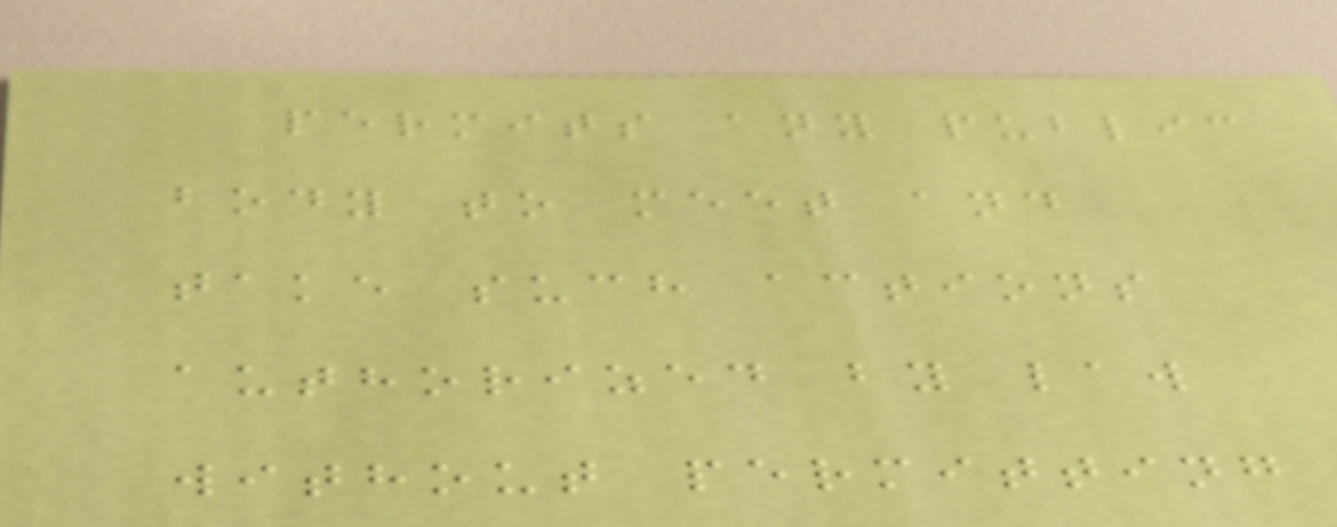permits any public
body to meet and
take such actions
authorized by law
without permitting
